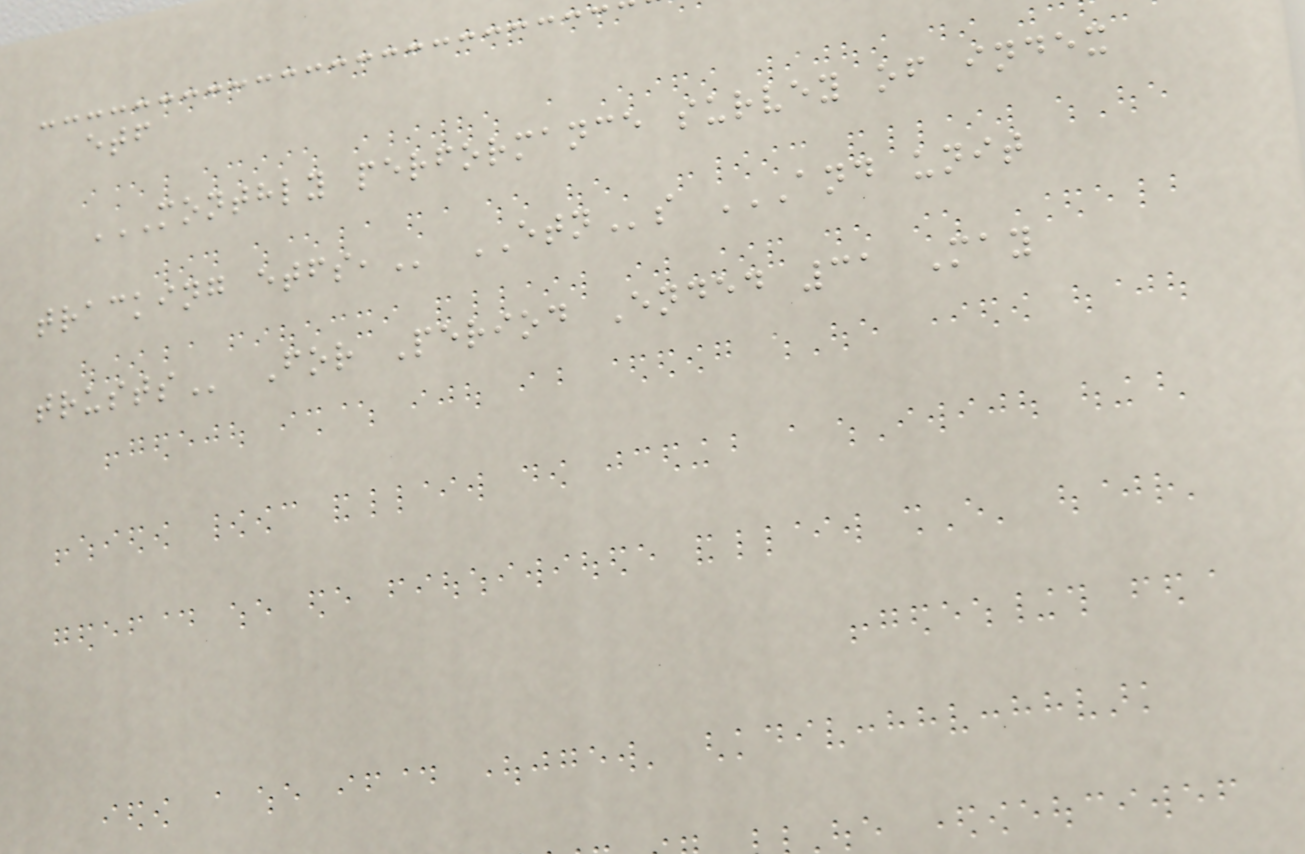etf
MONTHLY PERFORMANCE SURVEY OF INDEX
TRACKING ETFS, ETNs AND UNIT
TRUSTS For Period Ended 31 May
